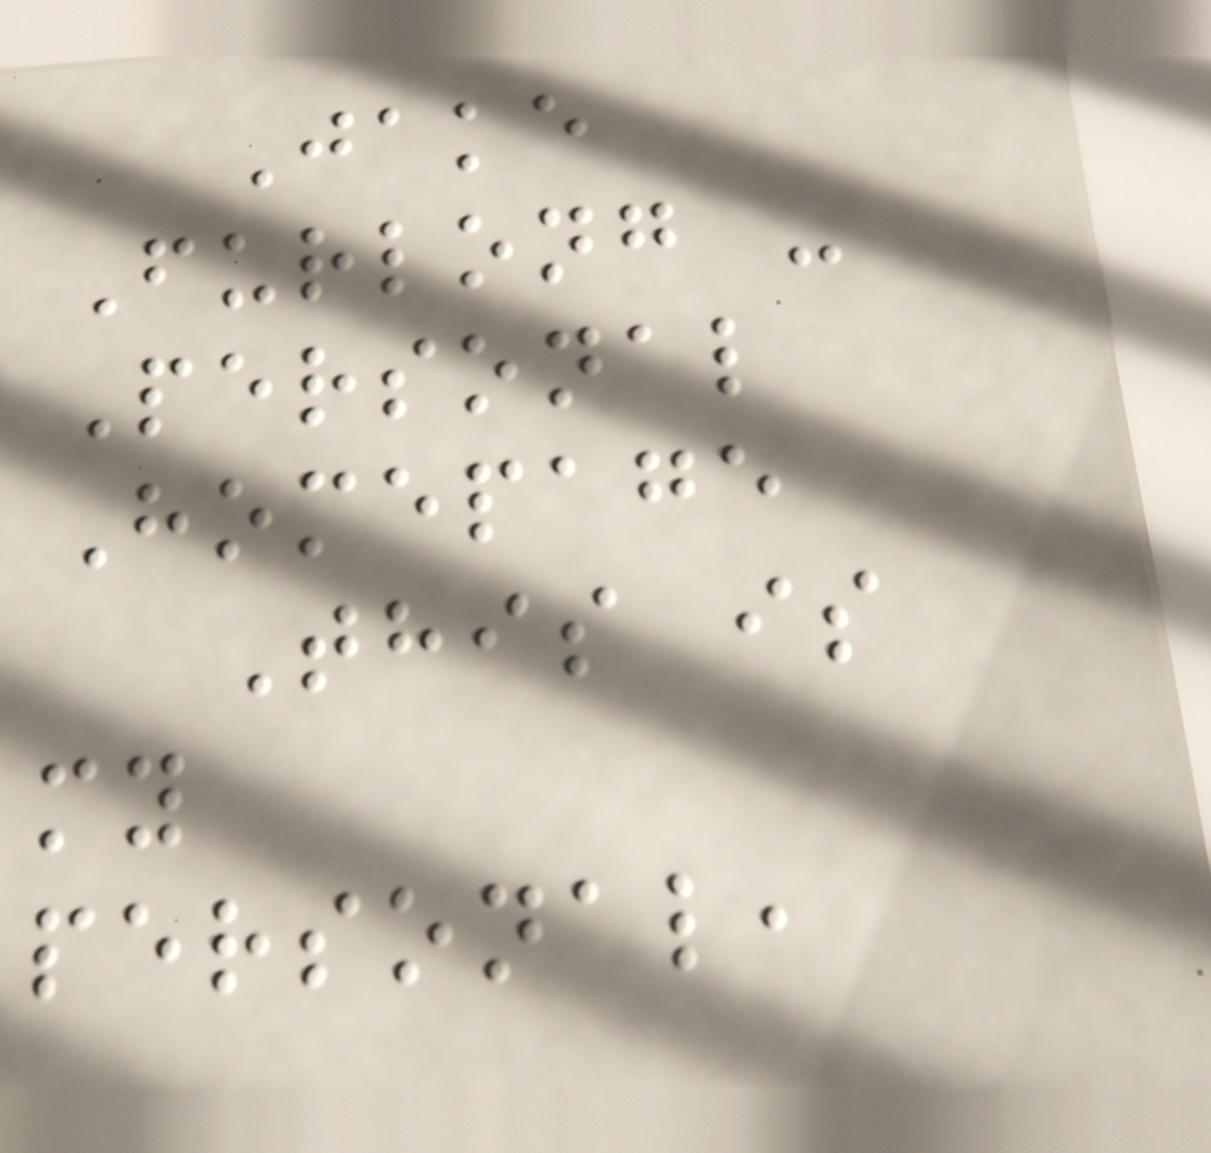Jake
Furlong -
Personal
Homepage
This is
my
personal,
